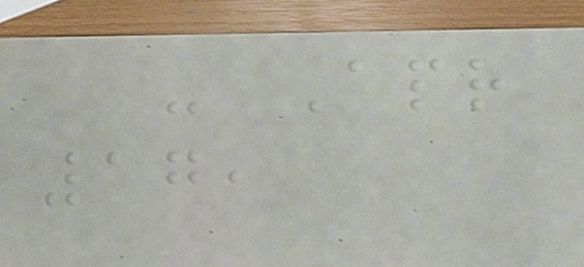- Apr
17,
